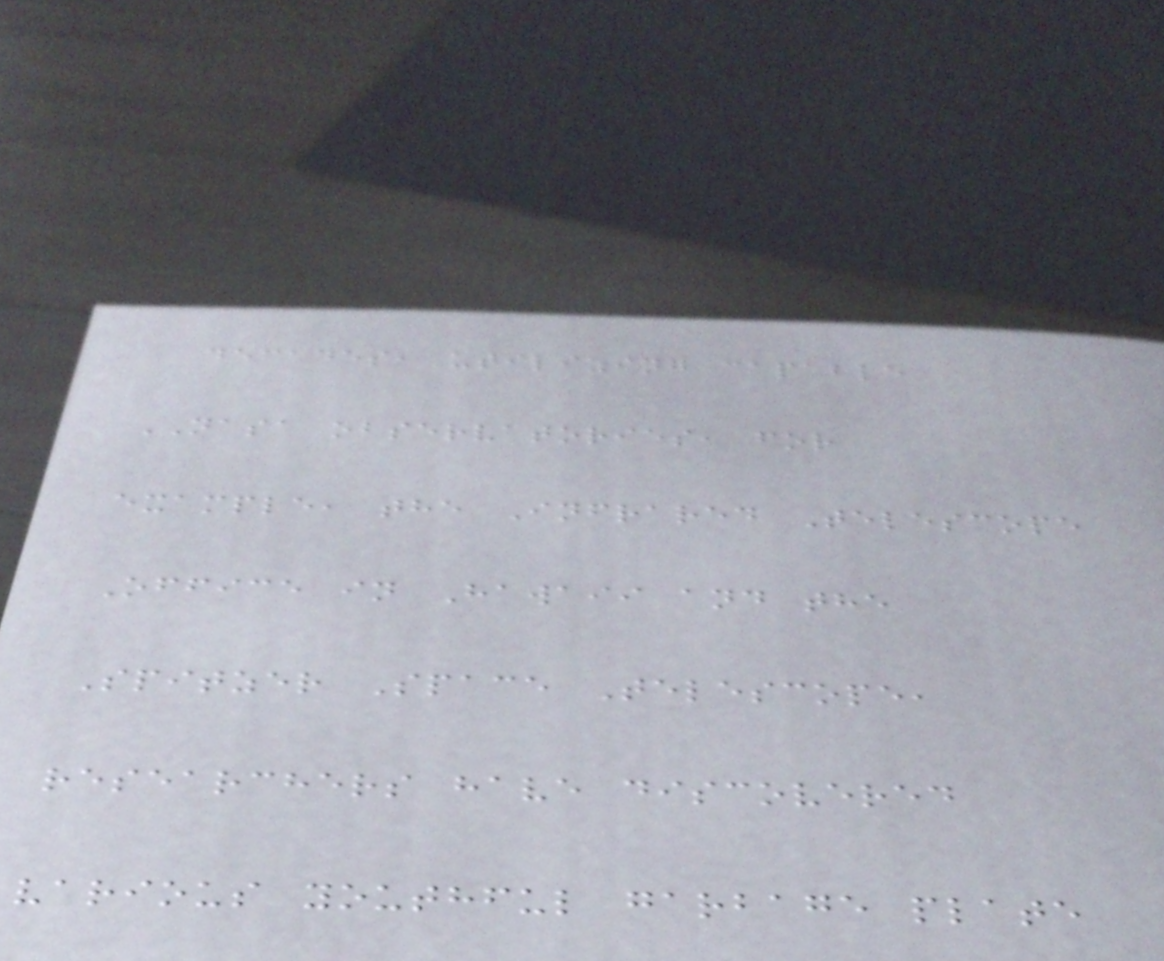decades, utilizing capable
NASA observatories, for
example, the Infrared Telescope
Office in Hawaii and the
Spitzer Space Telescope,
researchers have discovered
various youthful garbage plate
